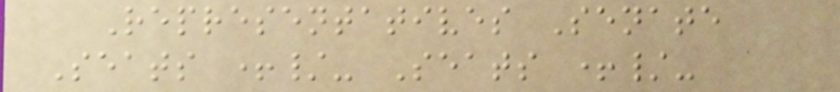Representatives Senate
Seats +/- Seats +/-
